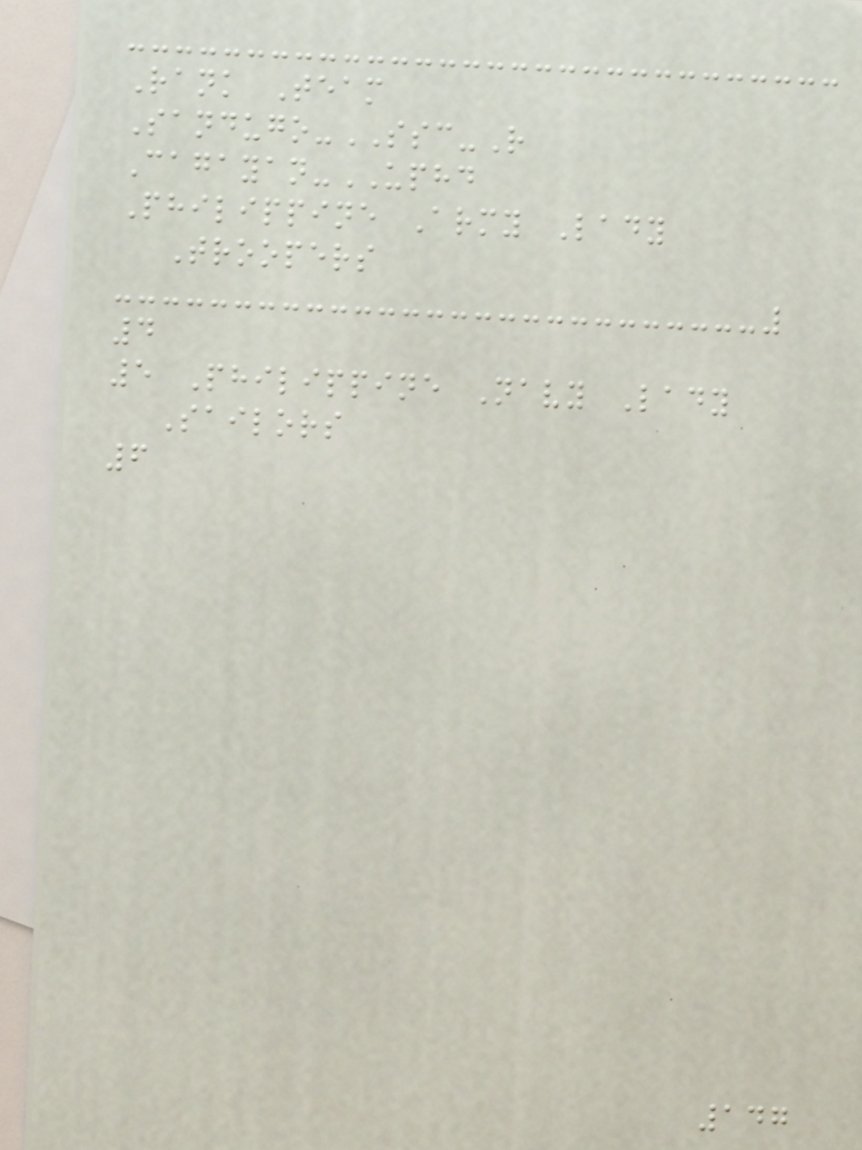Rank Team
Sandugo-SSC-R
Cagayan-UPHD
Philippine Army Lady
Troopers
4
5 Philippine Navy Lady
Sailors
6
147
